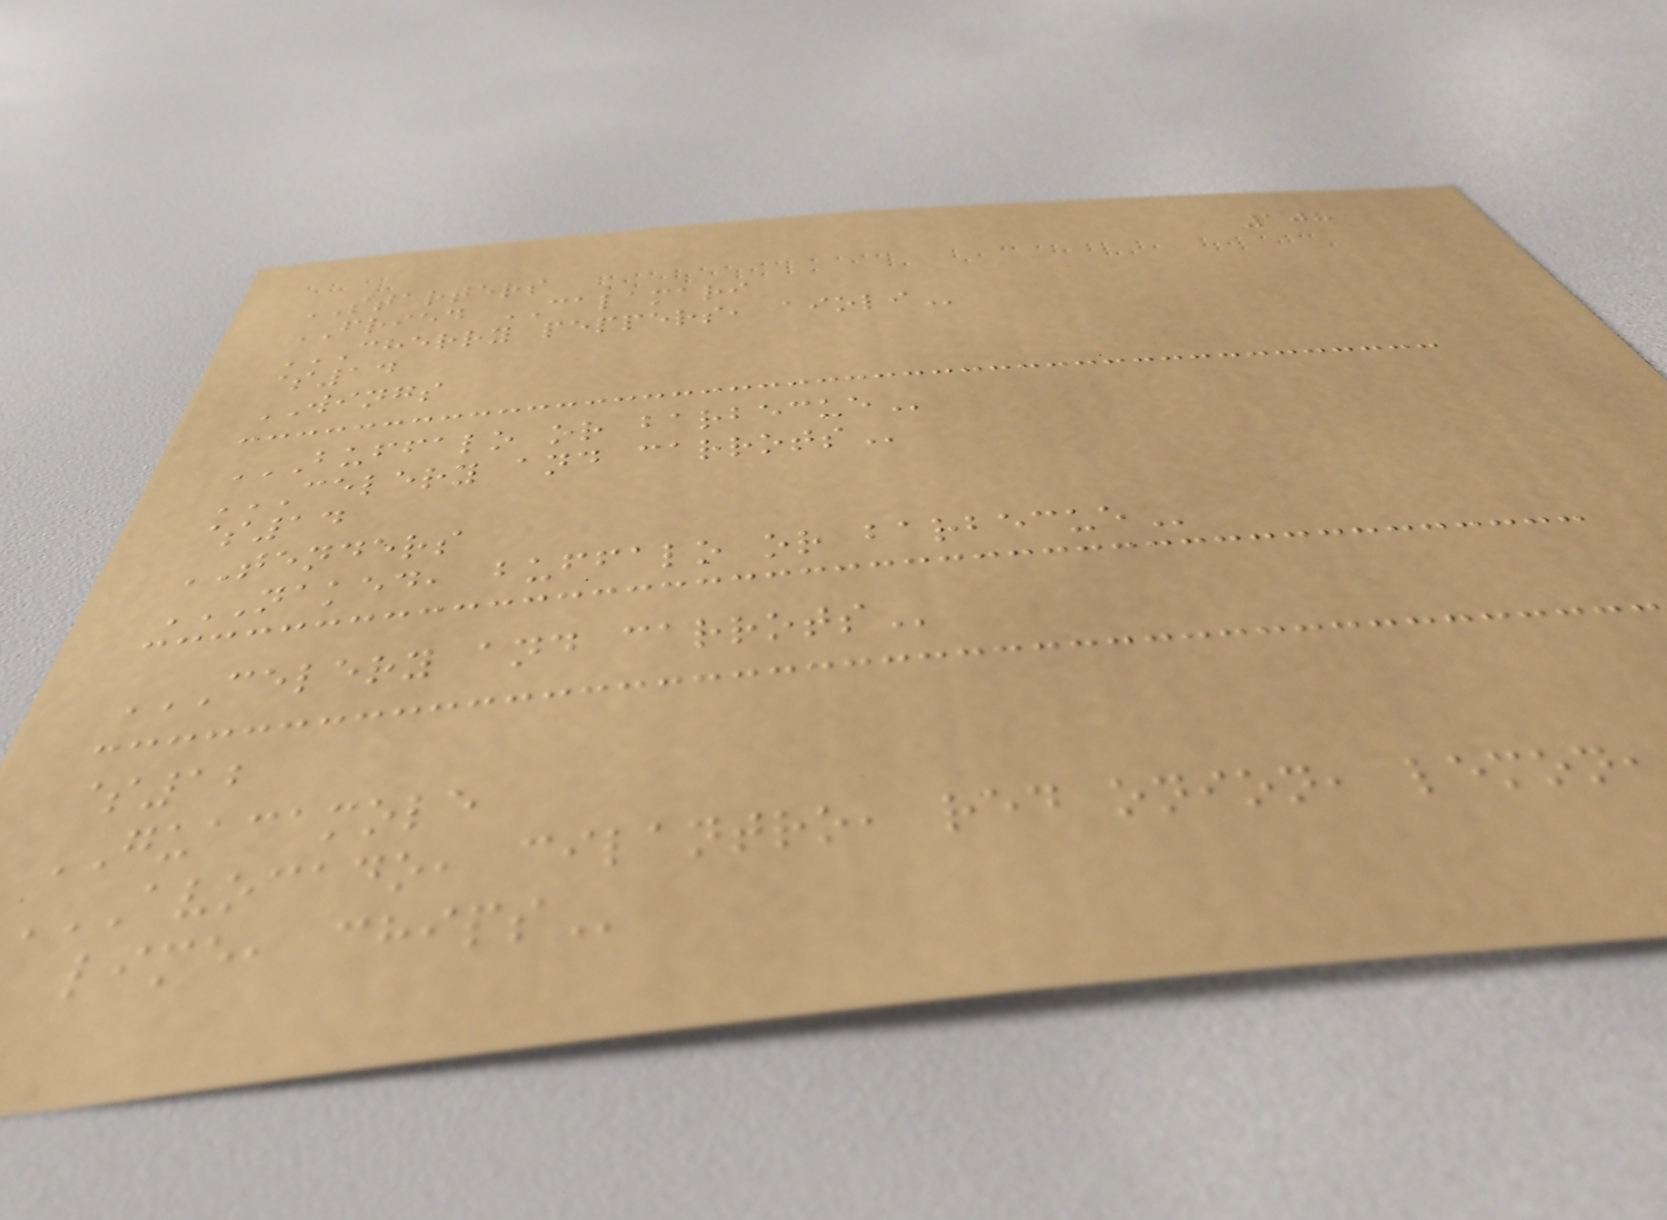108
STARTERS
FRIED CALAMARI
CHERRY PEPPERS, AIOLI
$14
WINGS
BUFFALO OR BARBECUE
CELERY AND CARROTS
$14
TENDERS
NAKED, BUFFALO OR BARBECUE
CELERY AND CARROTS
$12
GUACAMOLE
AVOCADO, CILANTRO, RED ONION, LEMON,
LIME, CHIPS
